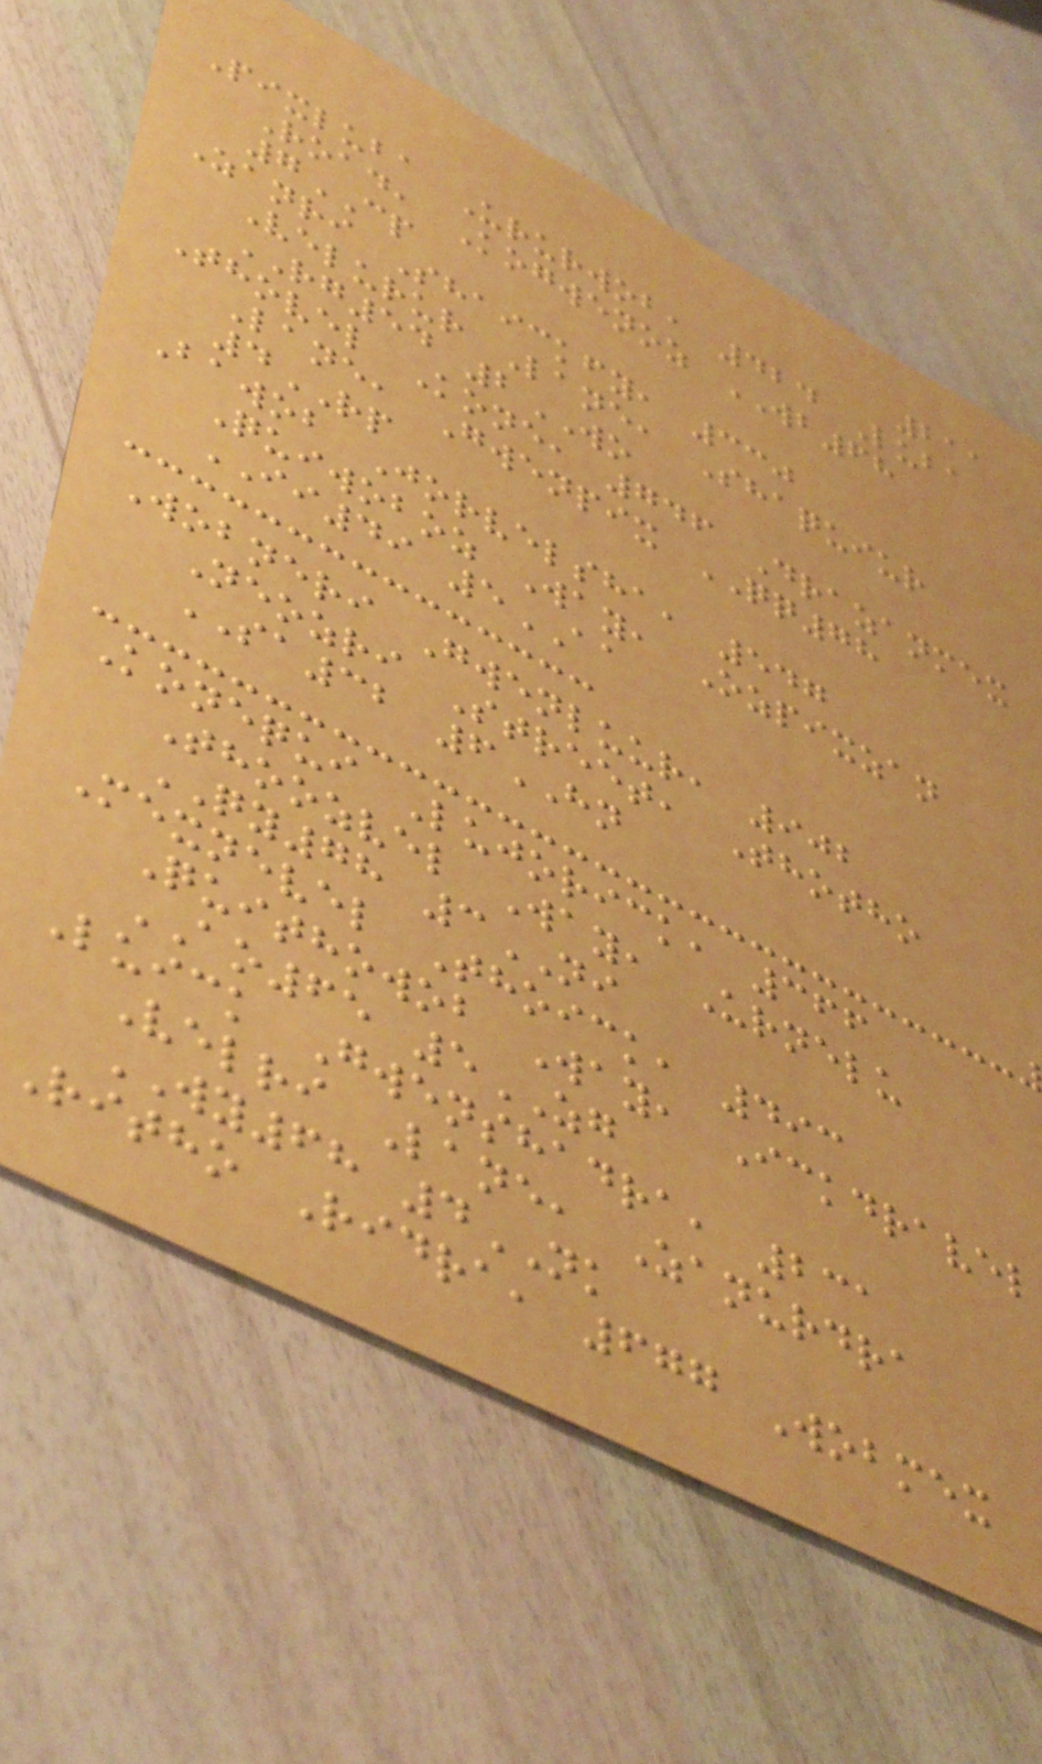211
Pixluba Ururwob, 424 Luba
Road, Kogwenoz WB68
7CP
Zanri Shaickfy, 330
Velurur Lane, Shaquiur
RG54 2WO
Thovel Kone, 746 Drazanmex
Lane, Gwenpix QQ78
4RP
Bawob Jorvelsha, 547
Quiwoboz Way, Ozpixzan
II49 5AA
Wobneri Gwenluur, 902
Neozri Street, Thotho
SA32 6HN
Konequi Lujorick, 366
Thoozvel Way, Urnelu
QY78 3NI
Mexnevel Thoick, 493
Quithowob Way, Ickdravel
AO65 5ZG
Luick Gwenshadra, 231
Velri Lane, Zanurdra
WY68 4NK
Ritho Ridra, 677 Wobmex
